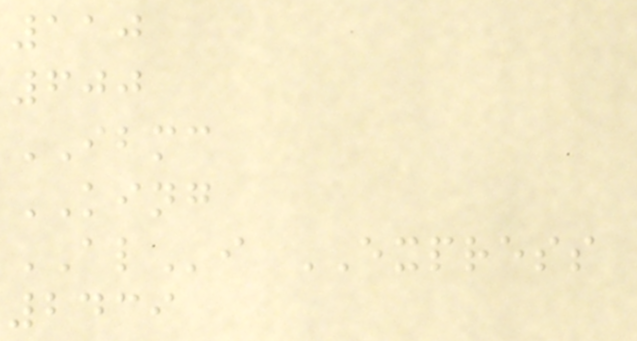110
600
IBMC
KING
ALi EXPRESS
2439
